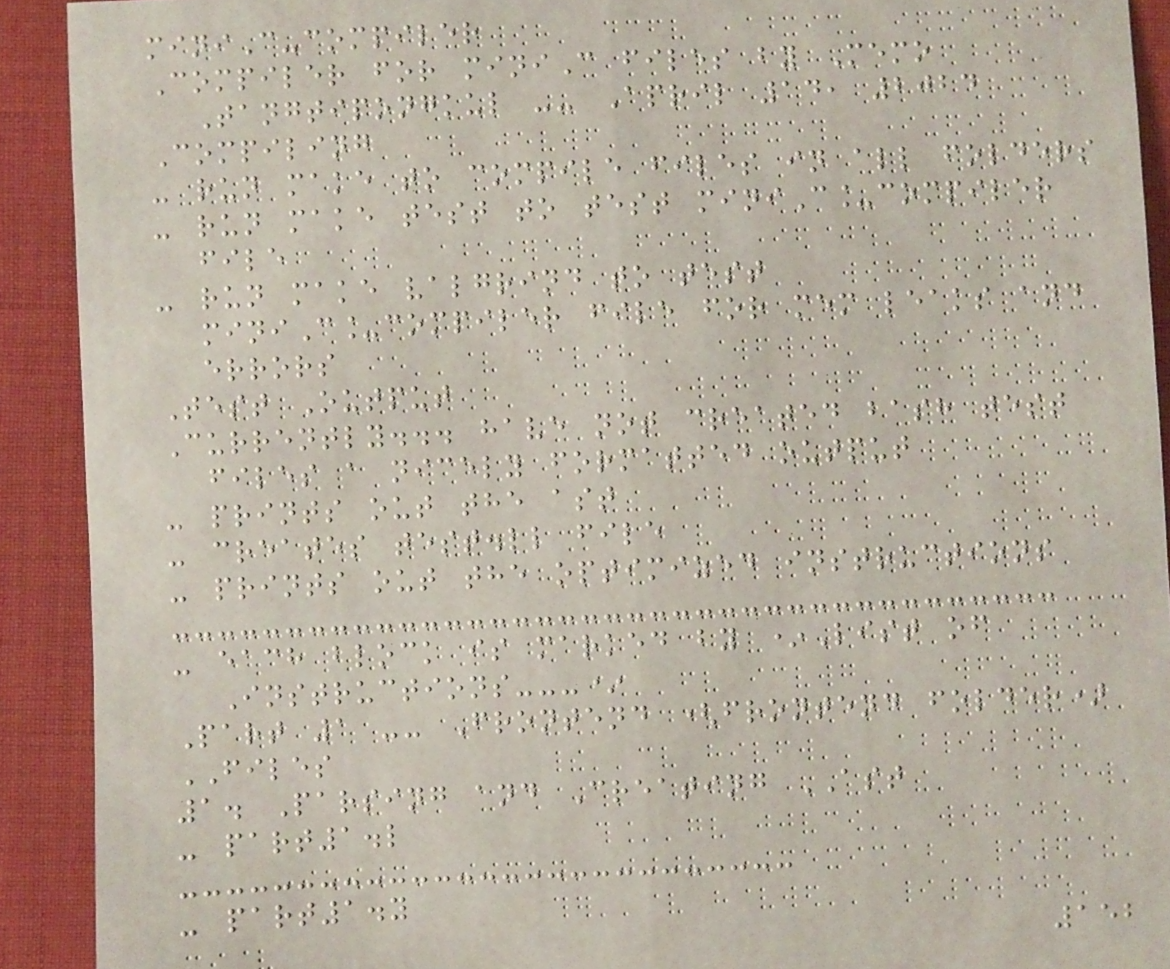miniC-compiler
Compiler for miniC files by Memo
Tangtipongkul -- April 14, 2024
Compiling
- run make to compile files in all folders
- run make test to test miniC_compiler
file
- run make valgrind to test
miniC_compiler file for mem leaks and
errors
Test Output
Currently... have not created bash test
files a nicely formatted output
- prints out the ast
- creates test.ll file
- prints out the optimized instructions
- each block is marked by *List of
Instructions---*
Part 1 -- Frontend (frontend folder)
FILES
1. Parsing and Creating AST
- part1.l
- part1.y
152
